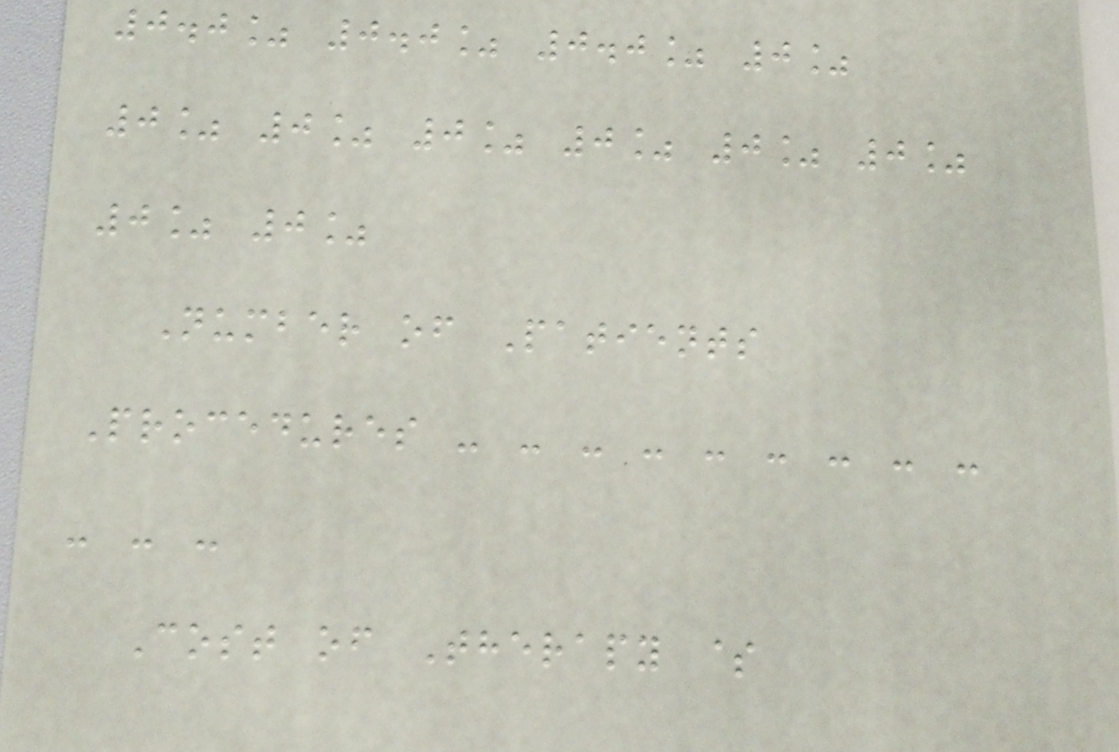0.0% 0.0% 0.0% 0%
0% 0% 0% 0% 0% 0%
0% 0%
Number of Patients
Procedures - - - - - - - - -
- - -
Cost of Therapy $
